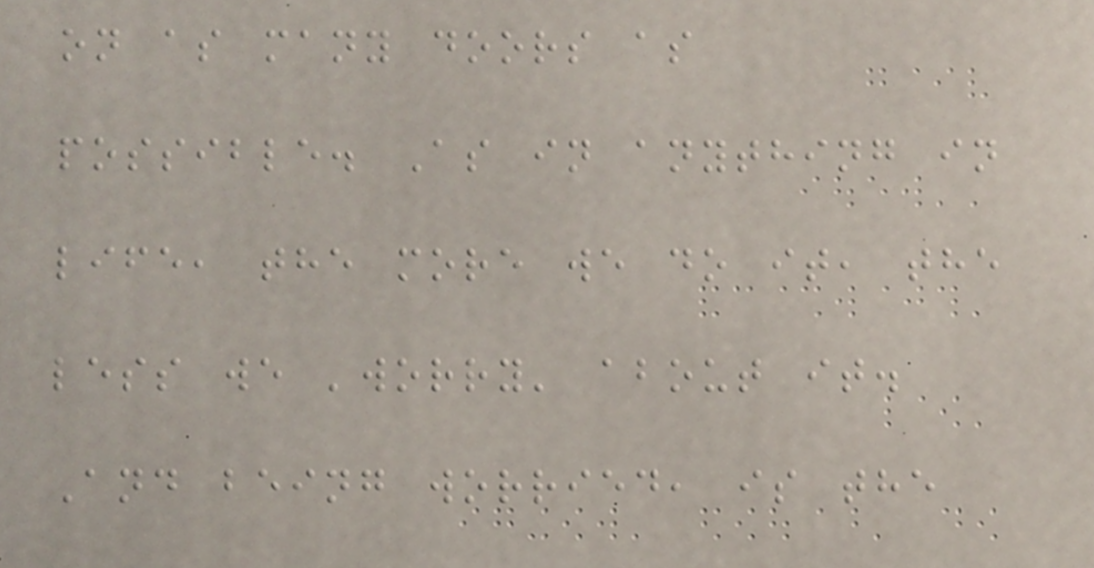on as many doors as
possible. As in anything in
life, the more we do it, the
less we 'worry' about it.
And being worried, is the
